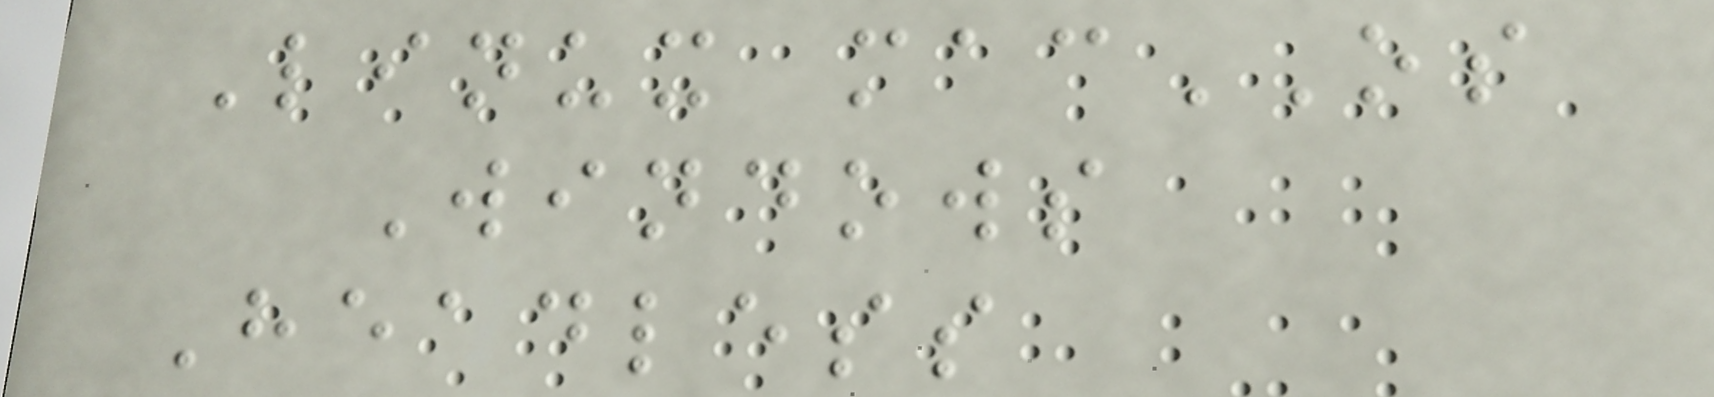Linux macOS
Windows
Headless
